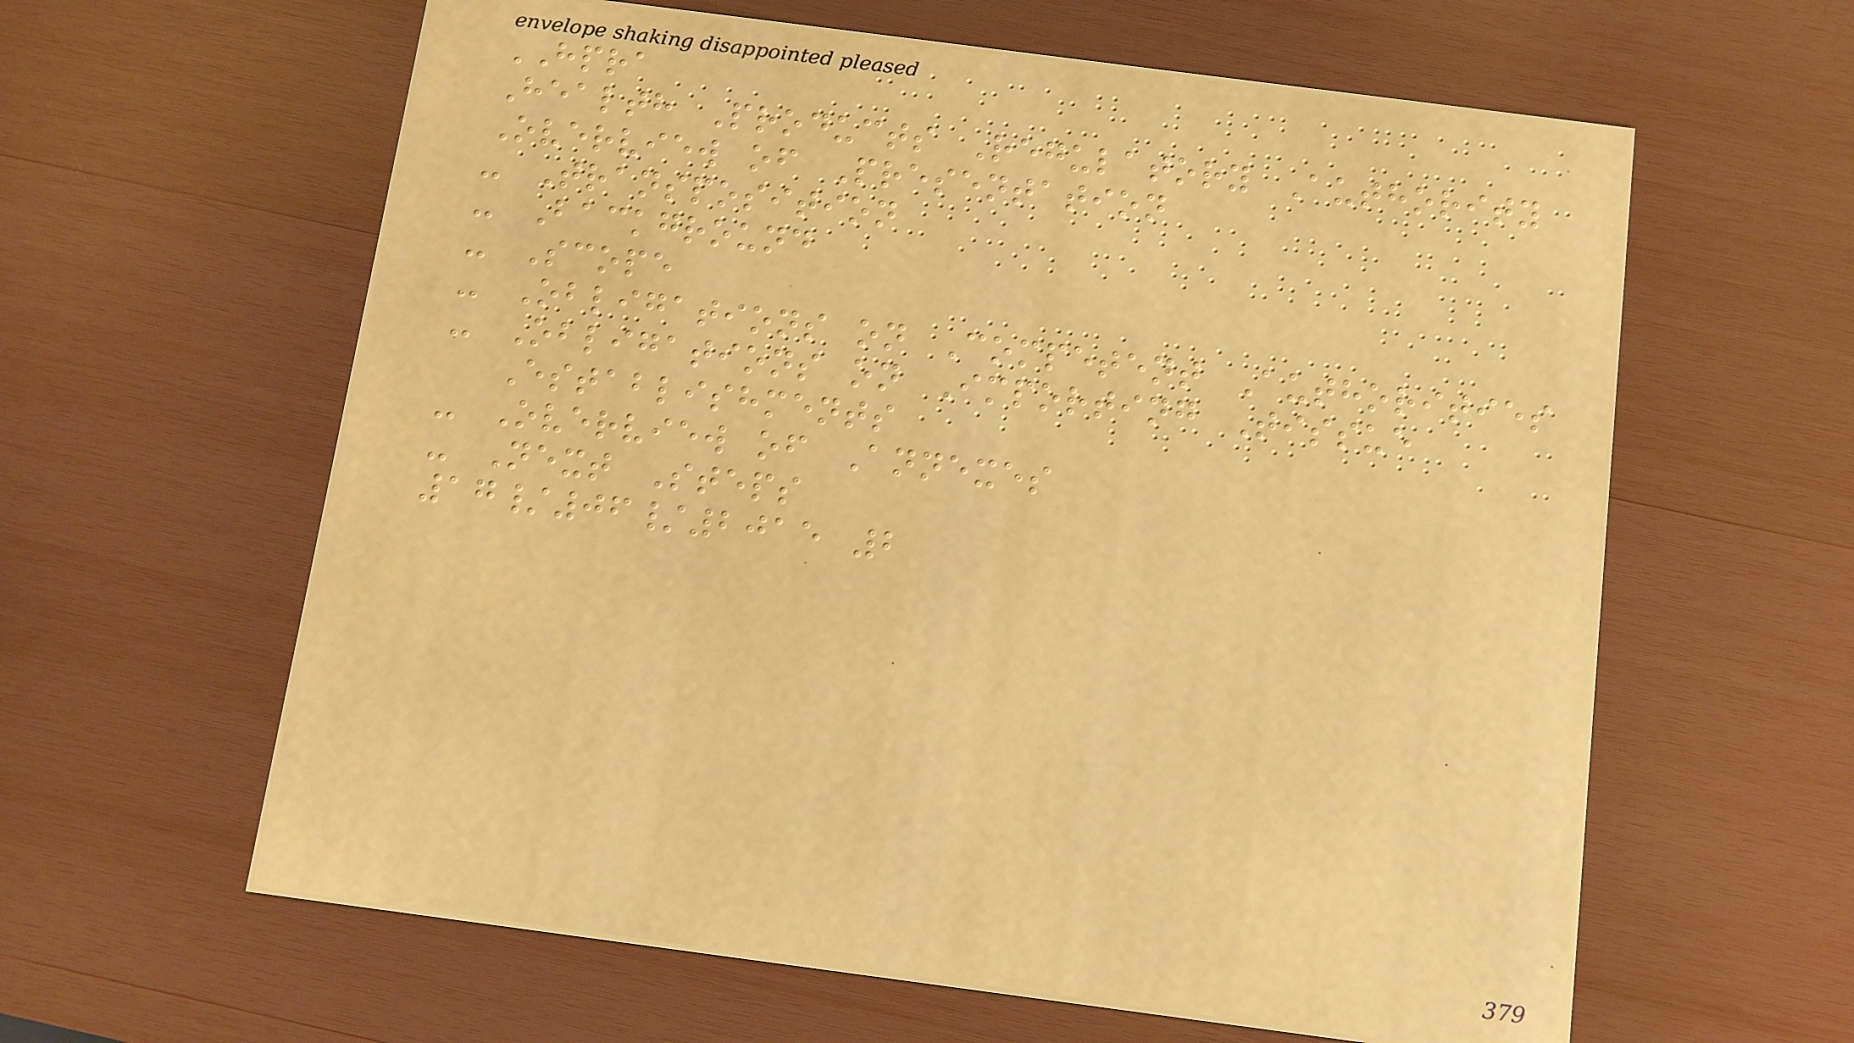HPRA
Health Products Regulatory Authority
Overview of Presentation
- Transposition
- Background
- Scope
- Obligations on Competent Authorities
- Obligations on Importing Tissue
Establishments
- Overview of Annexes
- Next Steps
17/06/2015 2
